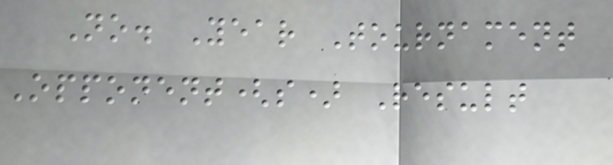No. Year Tournament
Opponent(s) Result
